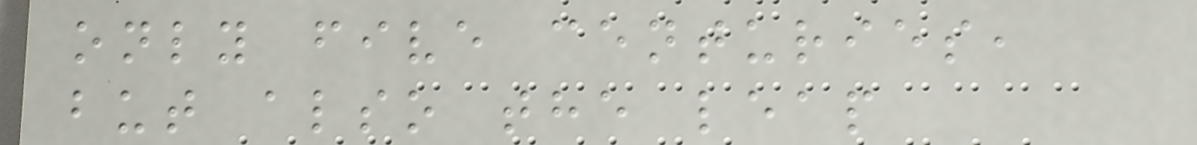only five centuries,
but also the leap
